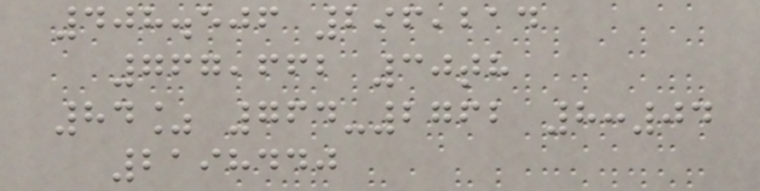408.506 296,214
767,662 30th
84% 764-2762 8:04
2198440
